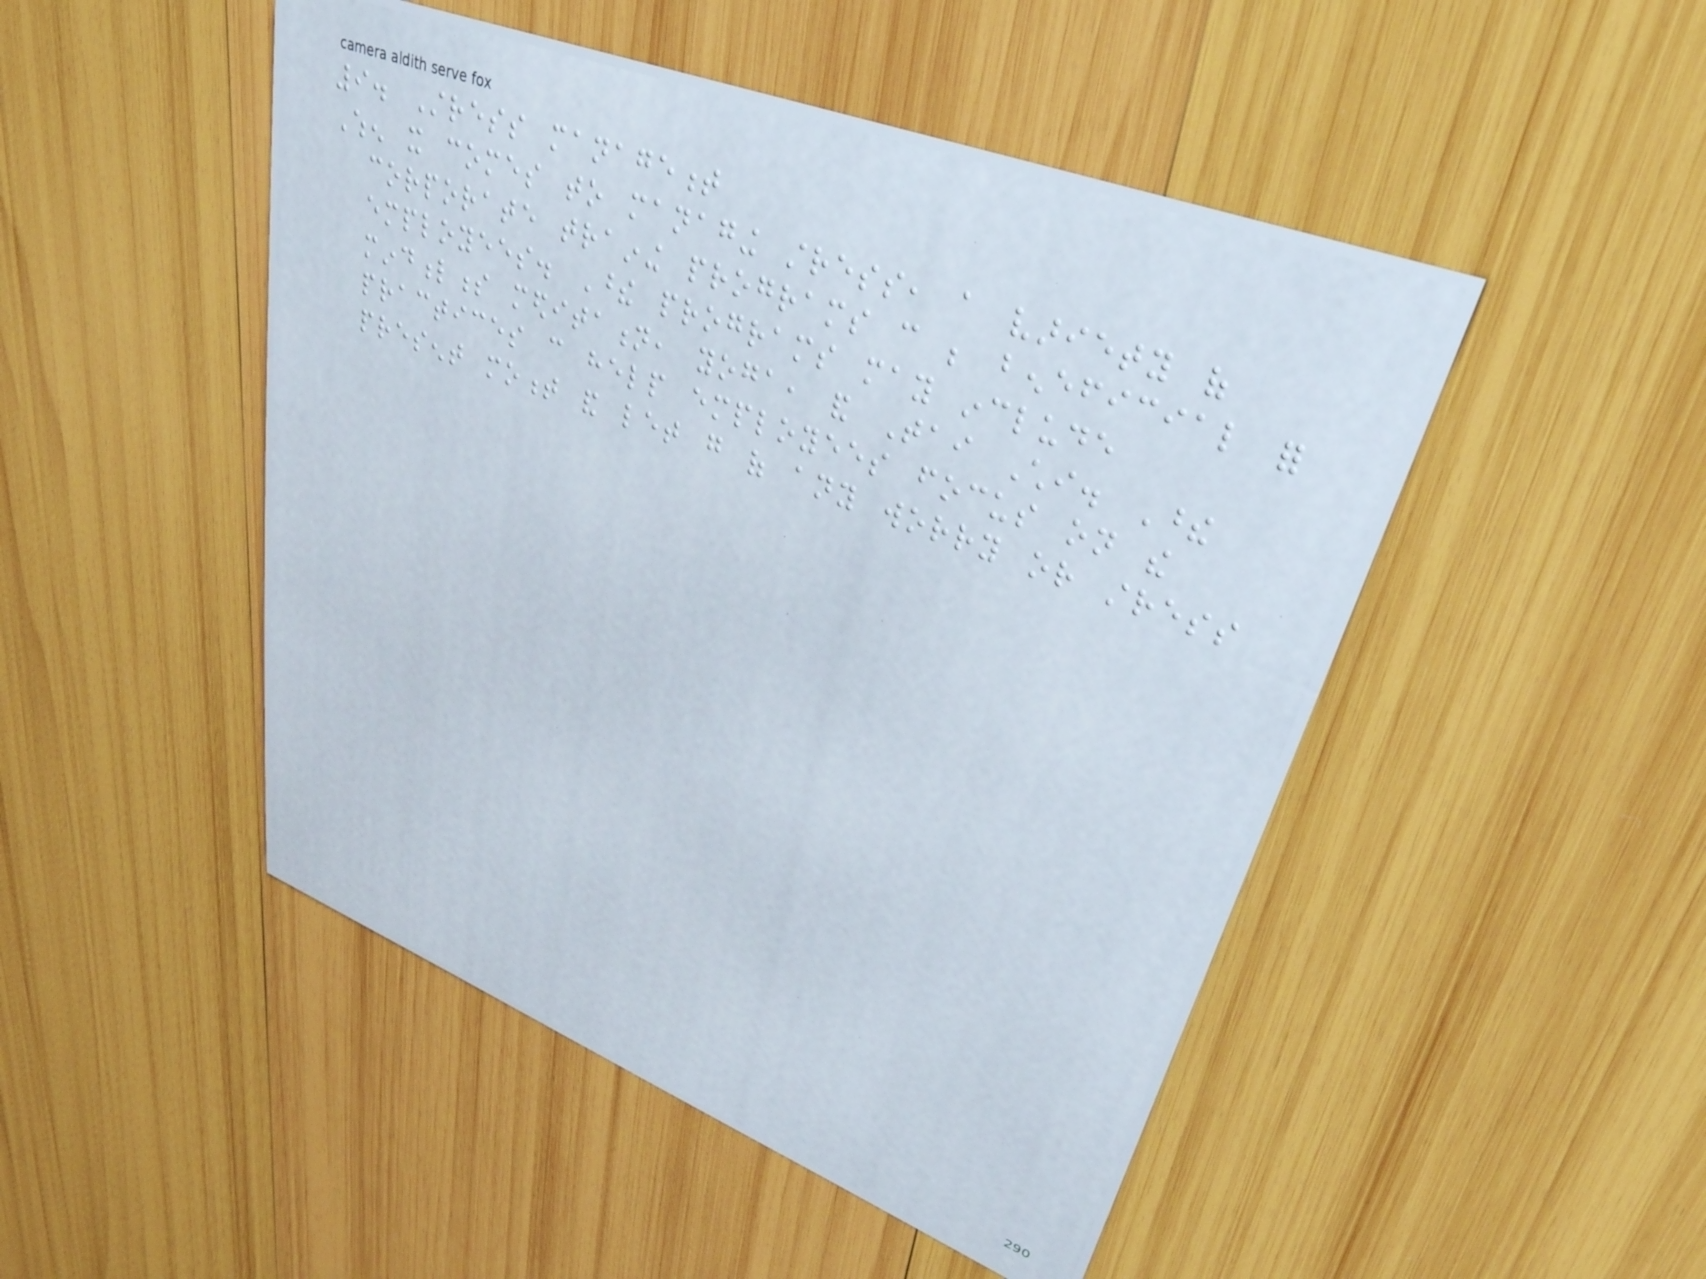9. Stress management
When it comes to managing stress, a variety of
corporate training programs can be beneficial for
employees. These programs may include
mindfulness meditation, yoga, and Tai Chi. These
practices can help employees focus on the
present moment and let go of any worry or stress
